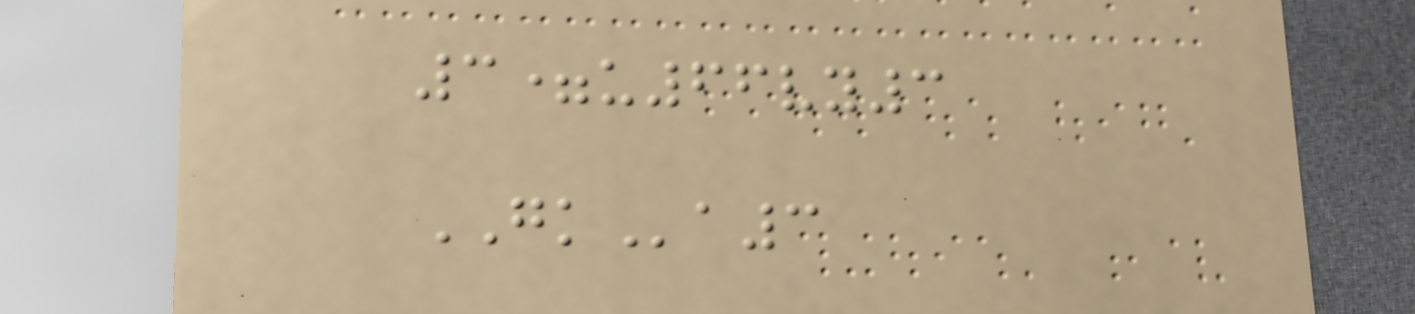3=u66vy3
GKa3
